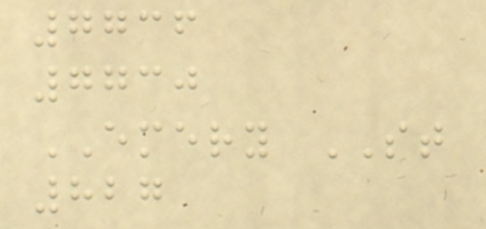7736
7730
EMERY ST
827
